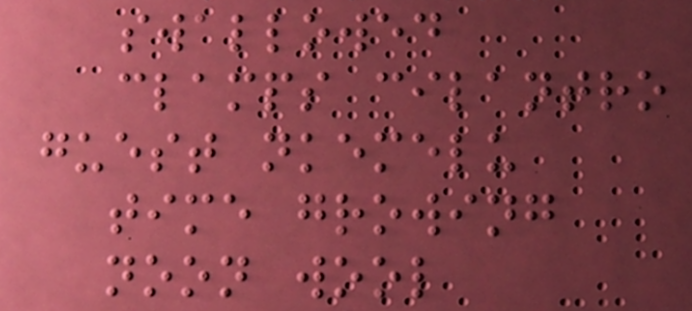swallowed
clamps cilantro
guest nkemelu
time growing
noon wool
